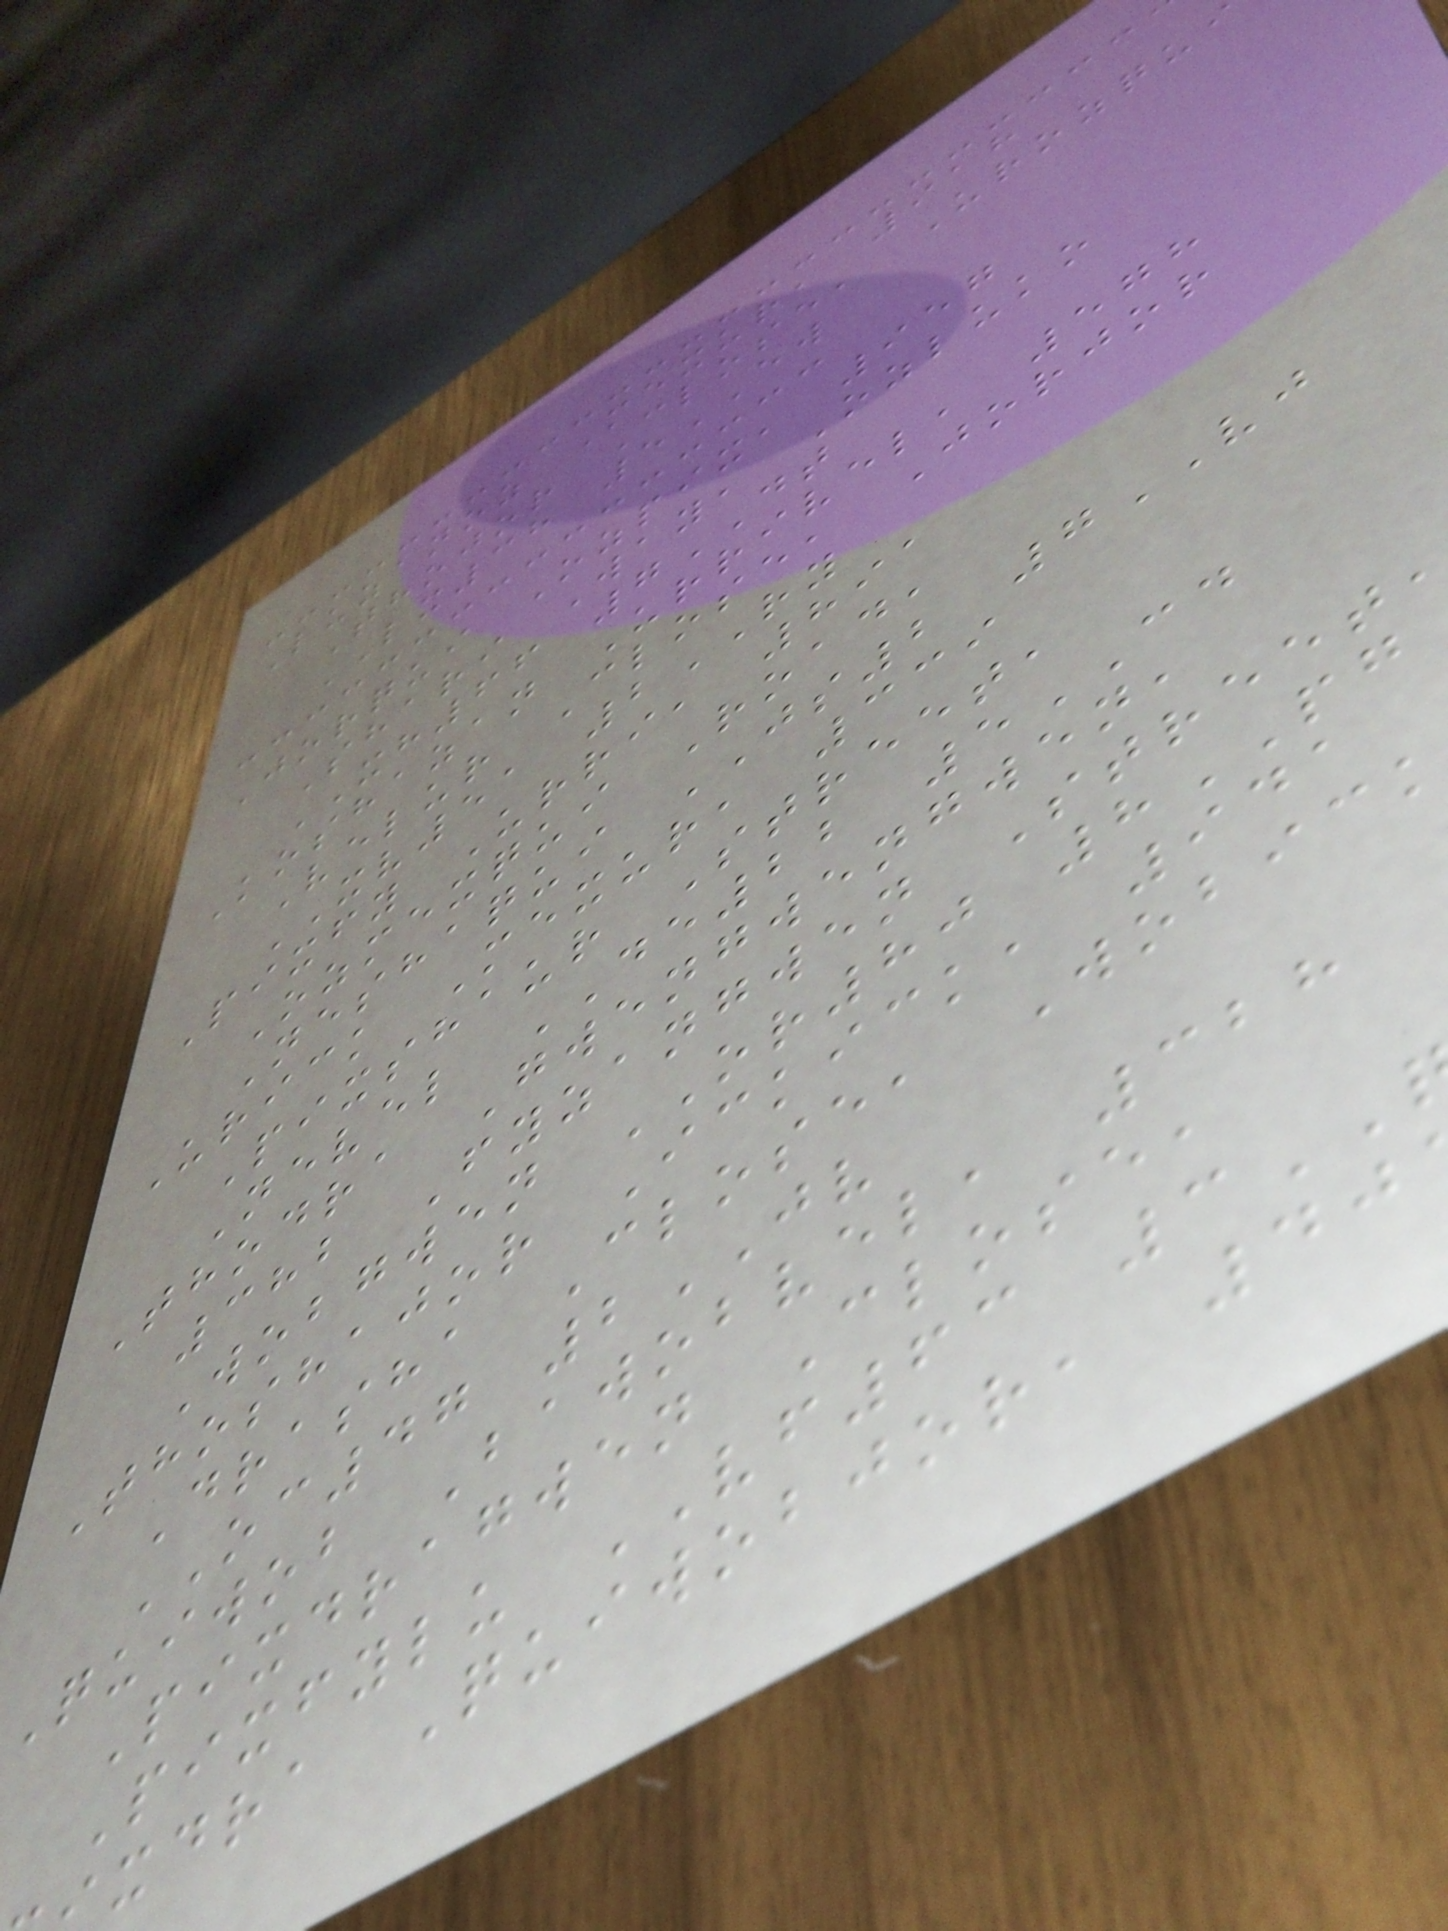Luzanoz Mexur, 918
Thojor Close, Urozqu
LX38 5EW
Jorqui Ozpix, 957
Shari Way, Ozluko
XH66 7DT
Koshazan Urrivel, 578
Velur Close, Jorjor
XV51 2RY
Pixfy Urri, 891
Ozmexqui Road,
Neshaqui JS2 7VJ
Urick Mexur, 339
Pixshaur Street,
Nevel DE22 5CD
Thodra Gwengwengwen,
382 Fyzangwen Street
Wobgwen OR80 8PG
Thoshajor Ickick, 941
Drasha Close, Wobick
OC47 2JV
Quiwob Bawobvel, 328
Pixdragwen Close,
Pixfylu VF63 3
xdra Quiwobjor, 40
